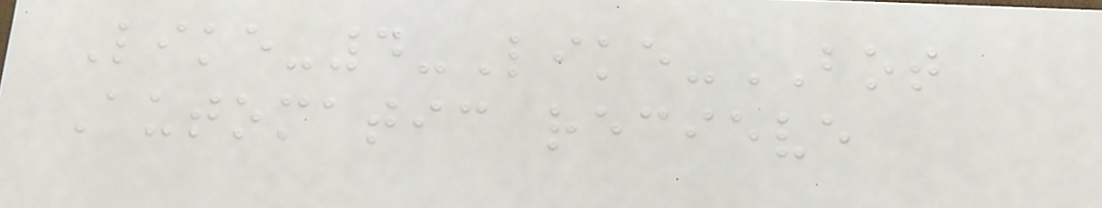Like-4-Like-BOT
Automatic recieve
